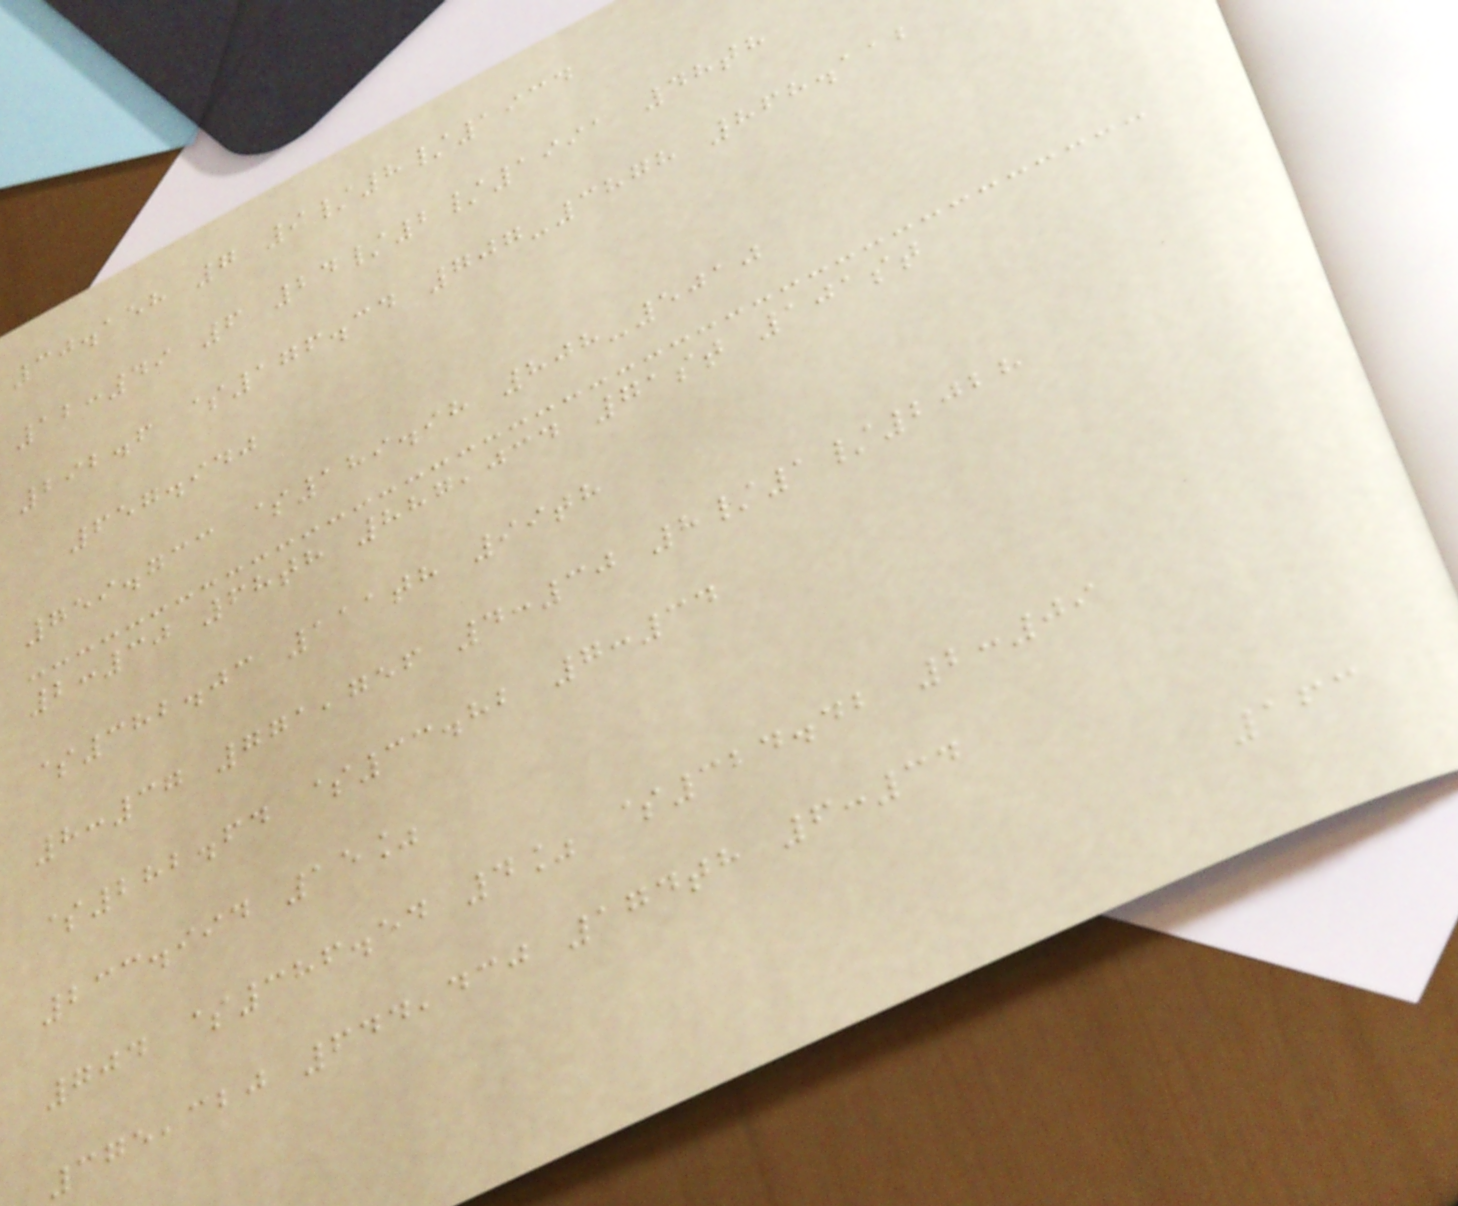30.158 7 9/8/1934
12:49 6 24/2/1991 48th
292.6 $176.34 707-3878 868.112
657.940
759.733 $189.98 808-5010
2:30 68th 887,034 71st 101st
$382.03 111th 99th
8:37 771,756 4:30 8/1/2028
$282.64 $33.82 7:34
233.994 15%
704 $386.54 4% $324.42 2:09
375,320 644,430 174th 6:34
163
